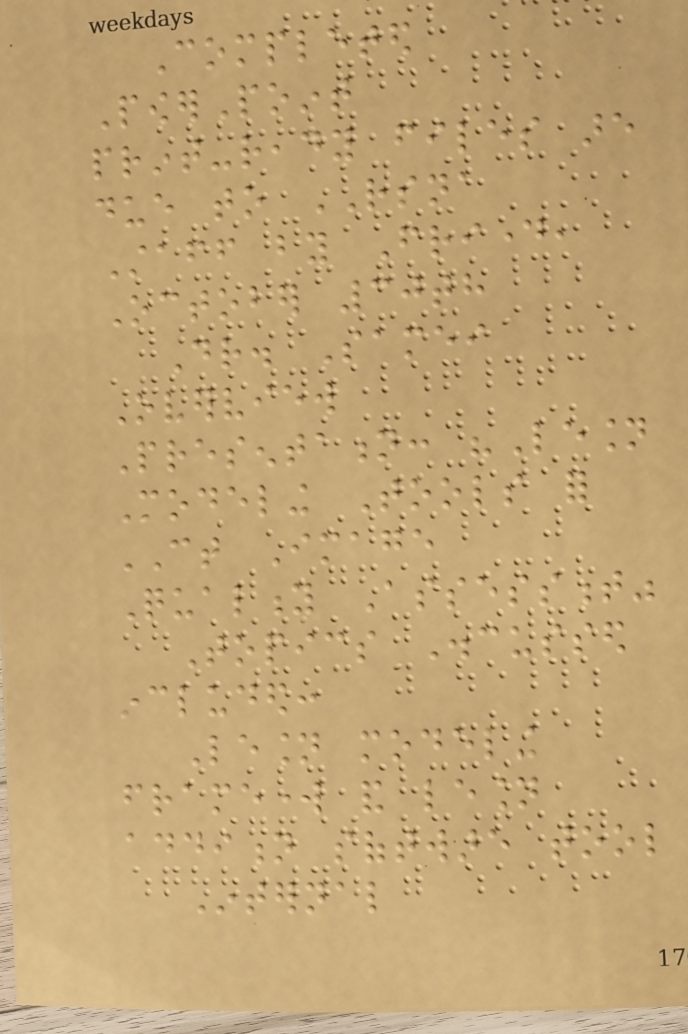Completed
PowerPoint
print-ready files are
due to RSNA
Staff by Friday,
October 30th
Dr. Samei
Overview
Presentation: "Lesion
Modeling Tools for
CT Image
Quality Assessment"
Topics Discussed
included:
Lesion modeling
framework and lesion
addition software tool
Internal
